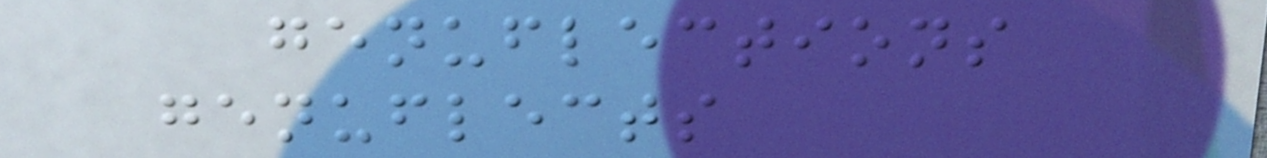genuflections
genuflects
